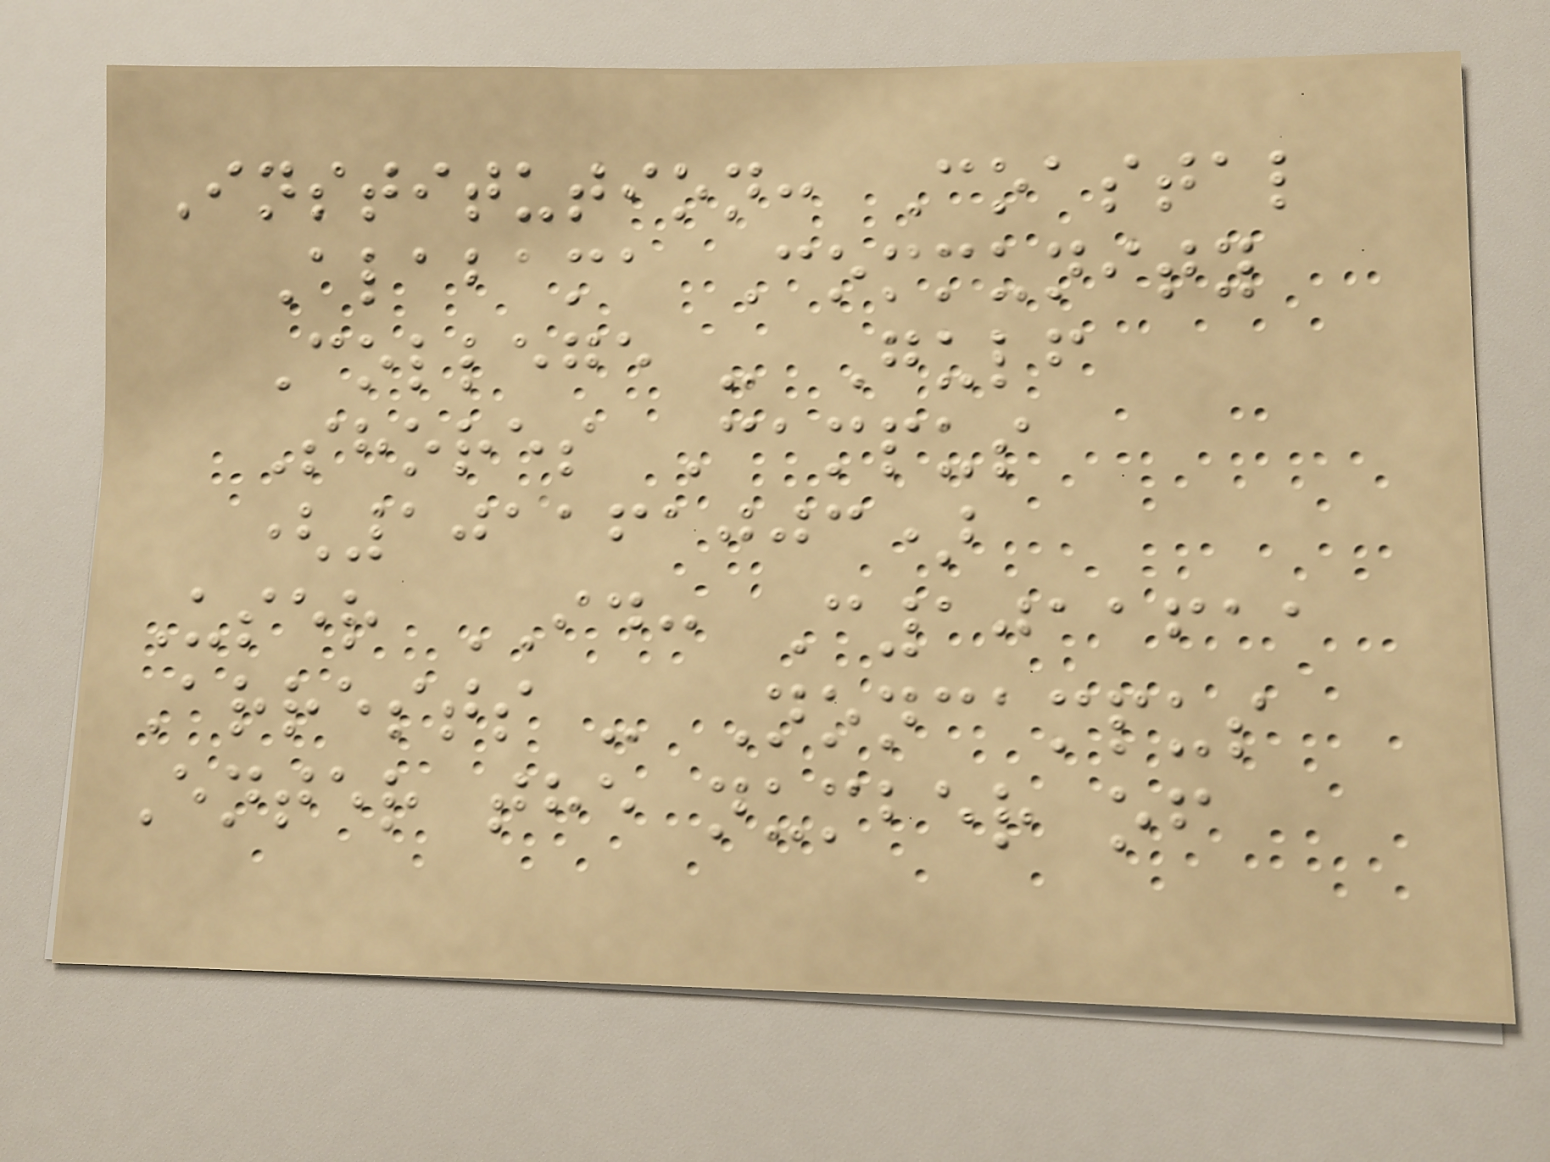Institution: Coastal
Alabama Community
College - Gulf
Shores Campus
(101161003)
User ID: C1011611
Arrests - Noncampus
Enter the number of
